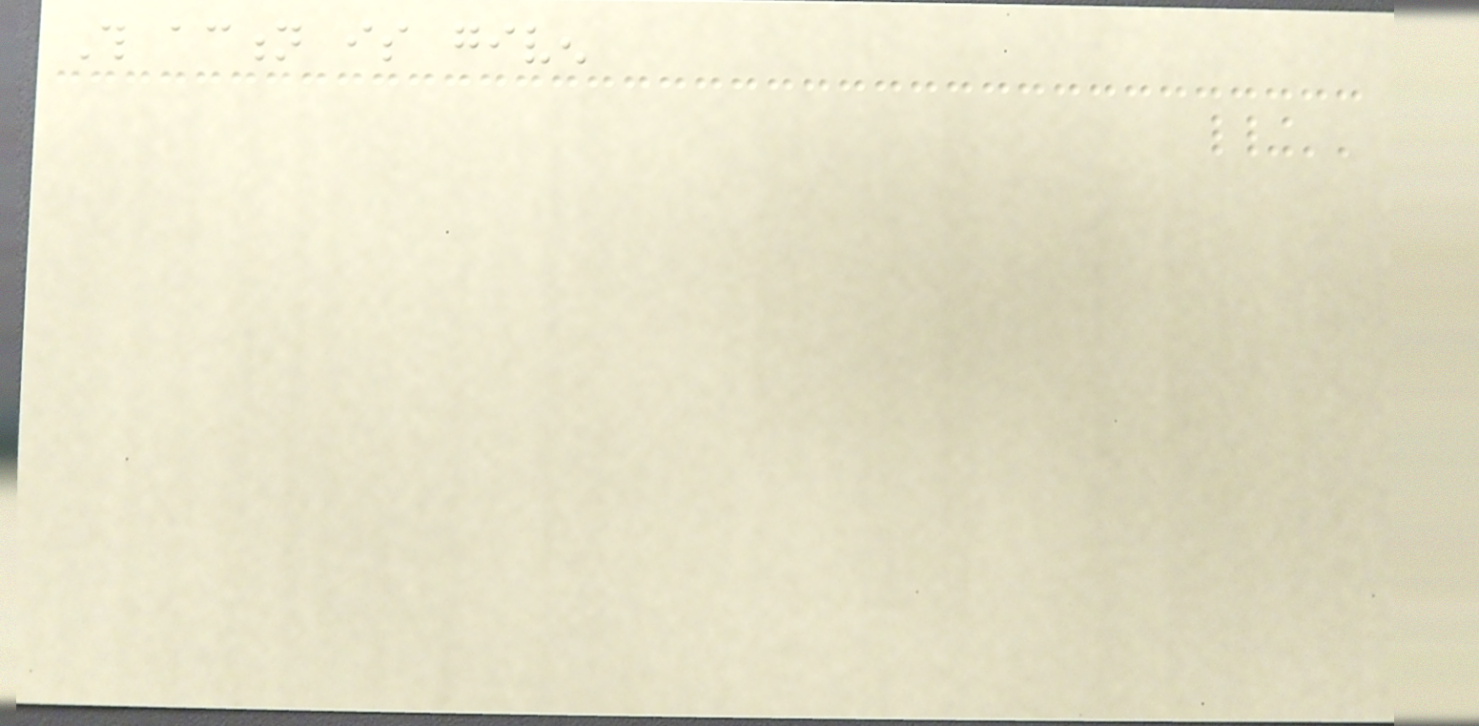This action is given
